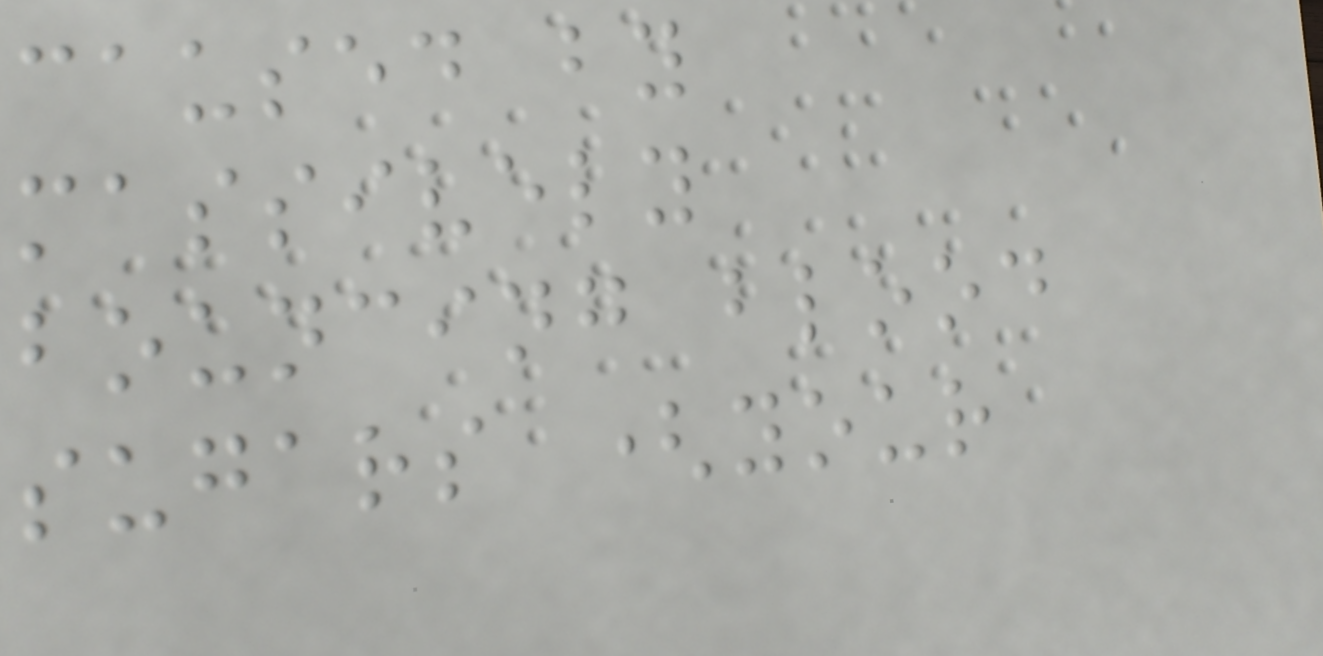caused by
massively
bouncing blood
sugars (your
